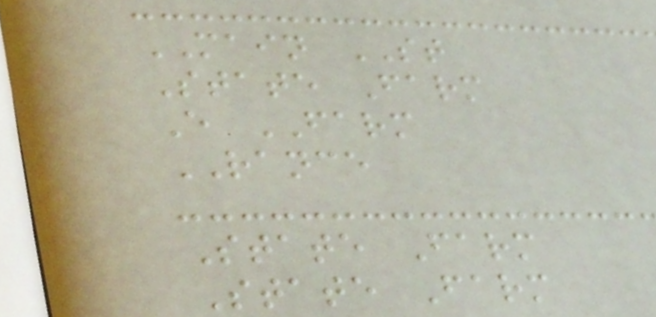MAIN ST
State Farm
E FARM
RANCE
State Farm
State Farm
